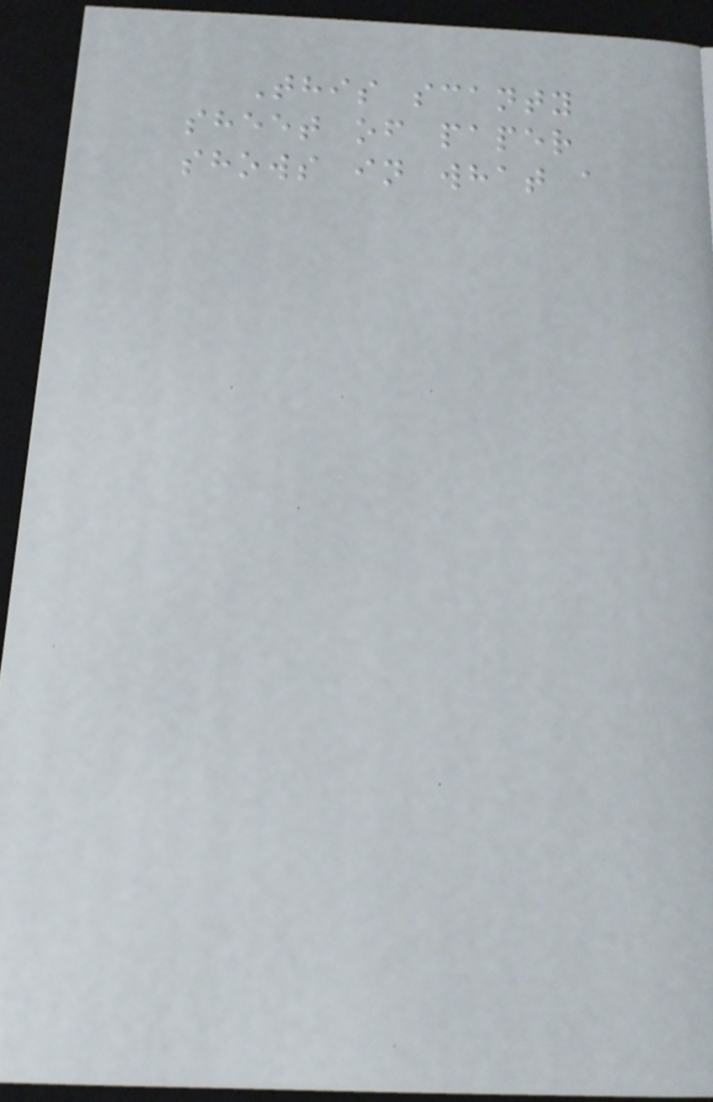This scanty
sheet of paper
shows in what a
